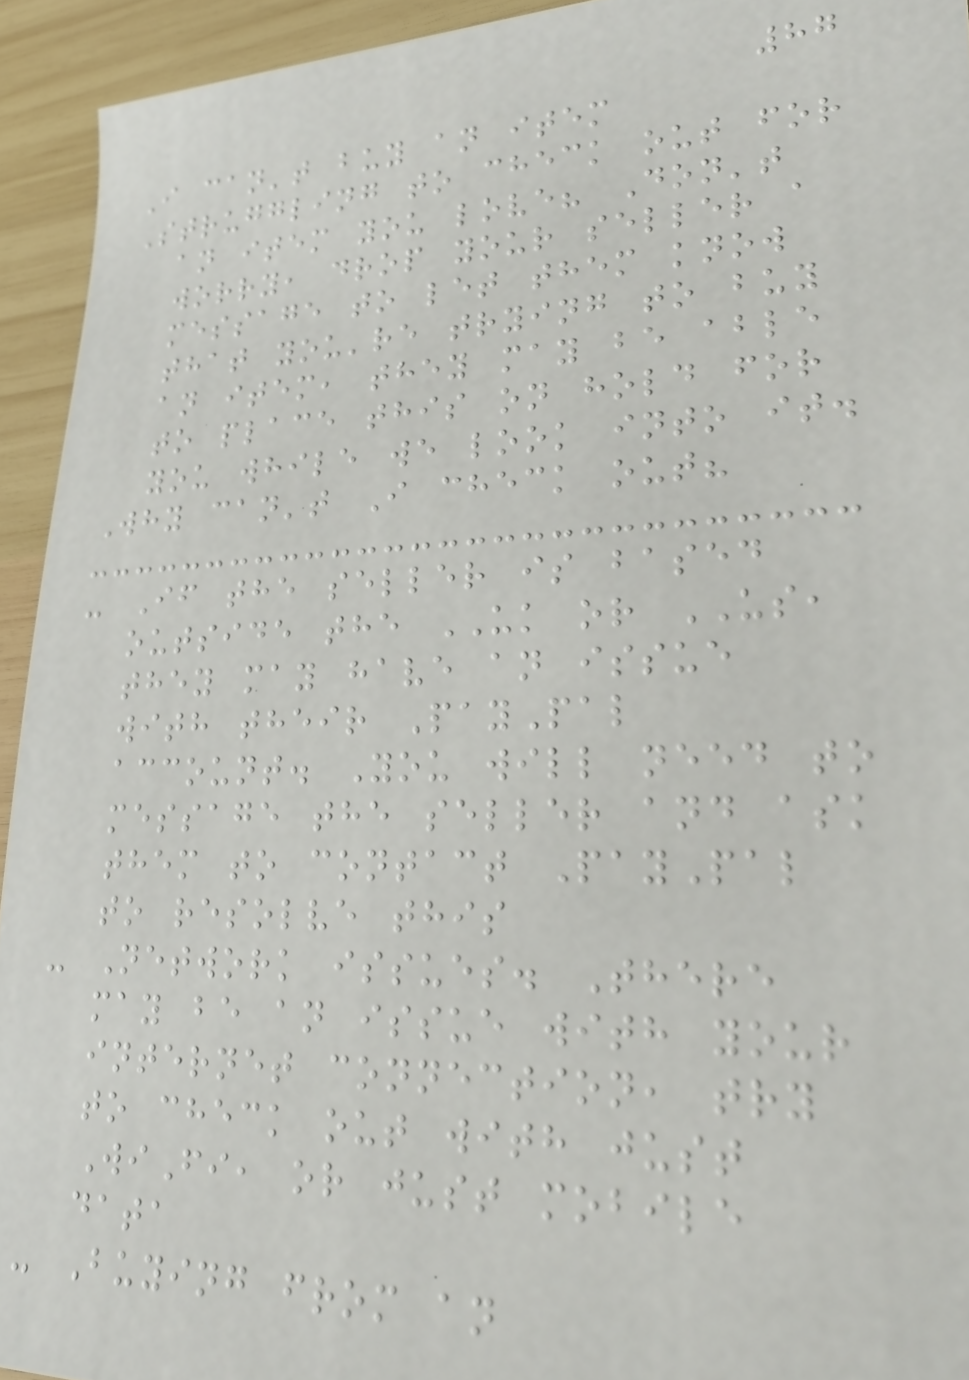87
I can't buy an item
Struggling to check out for
an item you love? Don't
worry, drop your seller a
message to let them know
that you're trying to buy
an item, they may be able
to place this on hold for
you while we look into it.
Why can't I check out?
- If the seller is based
outside the UK or US,
they may have an issue
with their PayPal
account. You will need to
message the seller and ask
them to contact PayPal
to resolve this
- Network issues. There
may be an issue with your
internet connection, try
to check out with just
WiFi, or just mobile
data
- Buying from an
